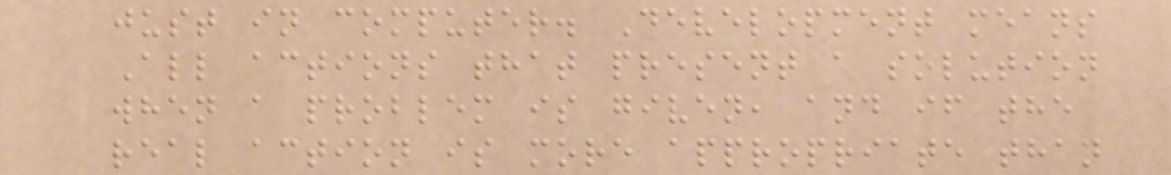just in computer. Development means
All actions that present a solution
when a problem is given, and if the
real action is more appropriate than
